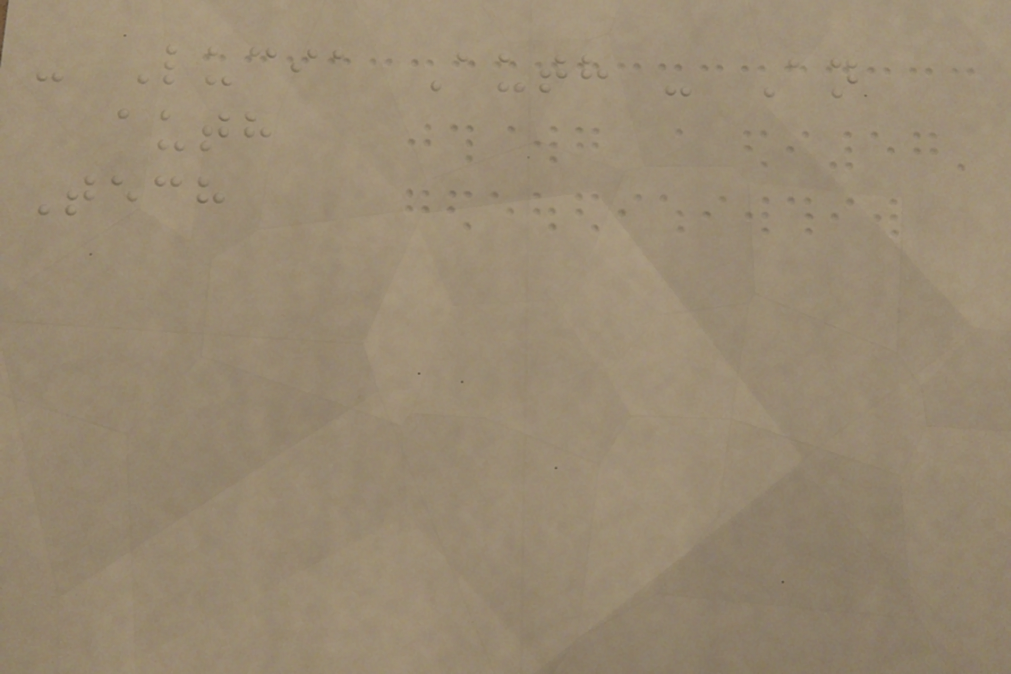- Lucia Auth - An
auth
Tech
